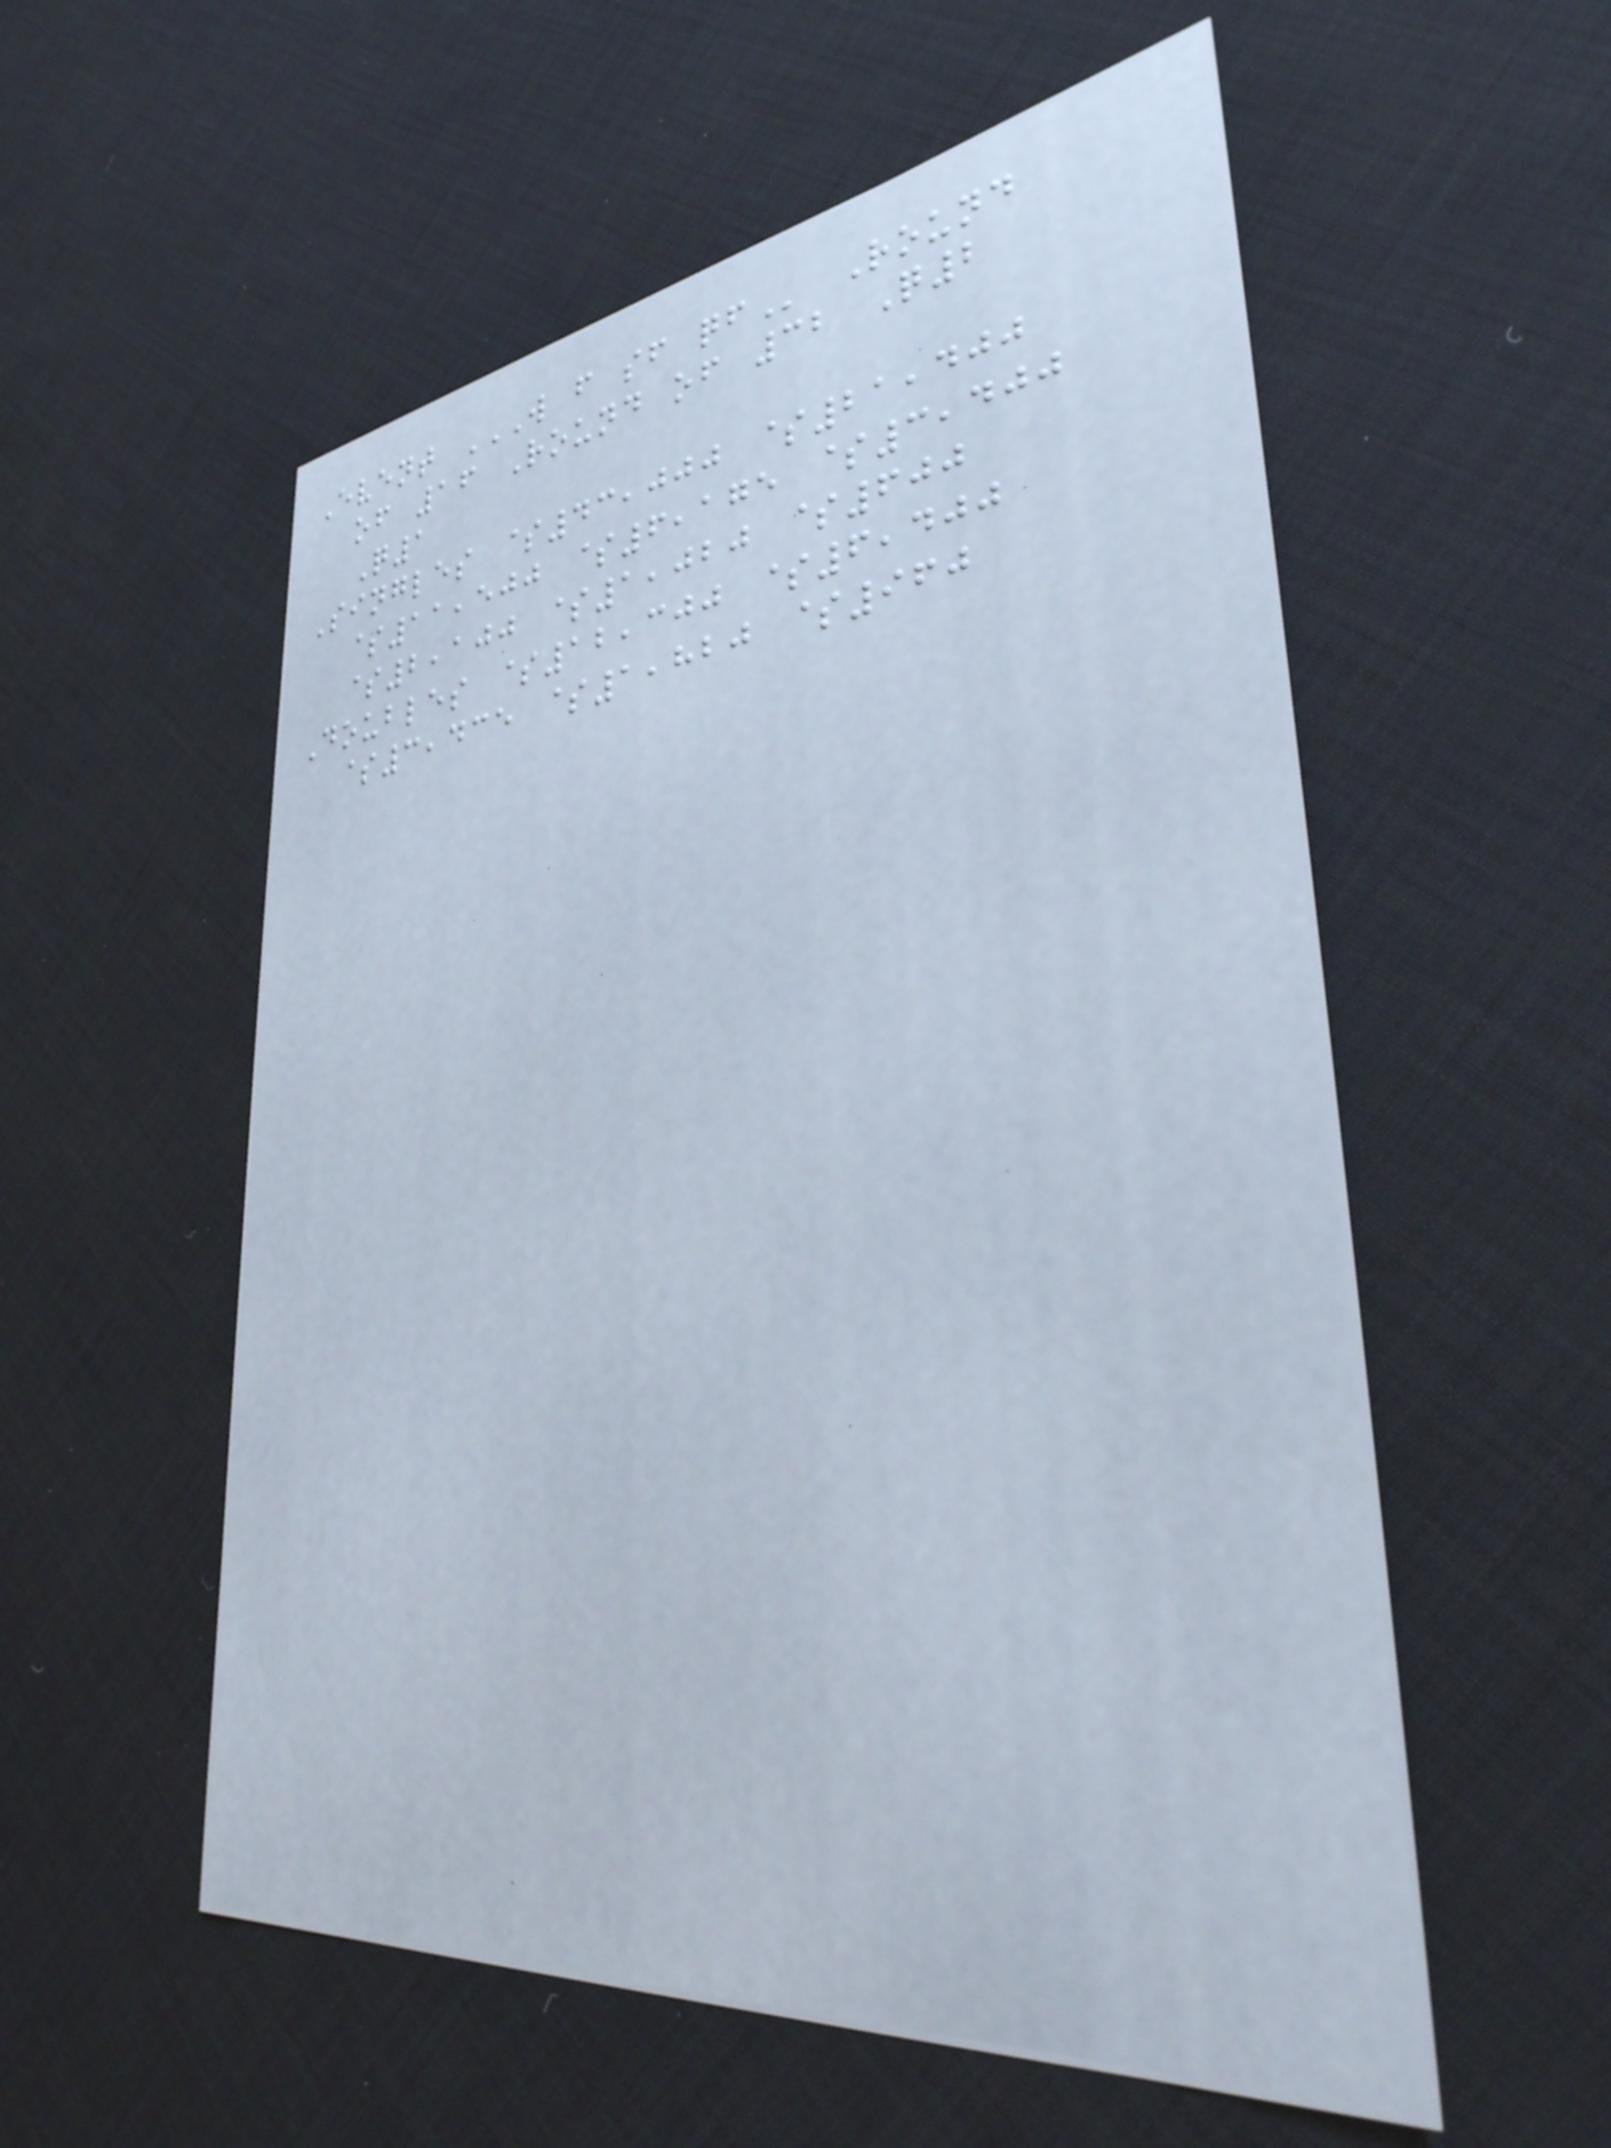Event W F SF QF Round
of 16 Round of 32 Q2
Q1
Singles $43,000 $21,400
$11,500 $6,175 $3,400
$2,100 $1,020 $600
Doubles $12,300 $6,400
$3,435 $1,820 $960
